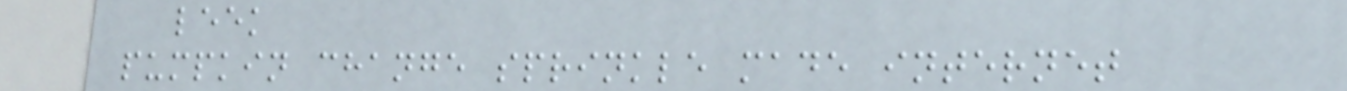leek
pumpkin change sprinkle made internet
